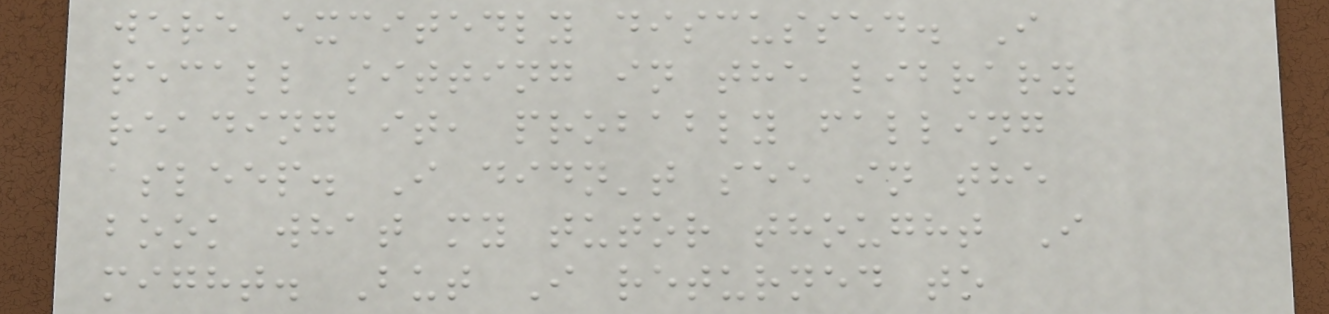were excitedly discussed. I
recall sitting in the library
reading it, probably falling
asleep. I didn't see in the
book what my tutor thought I
might. But I returned to
